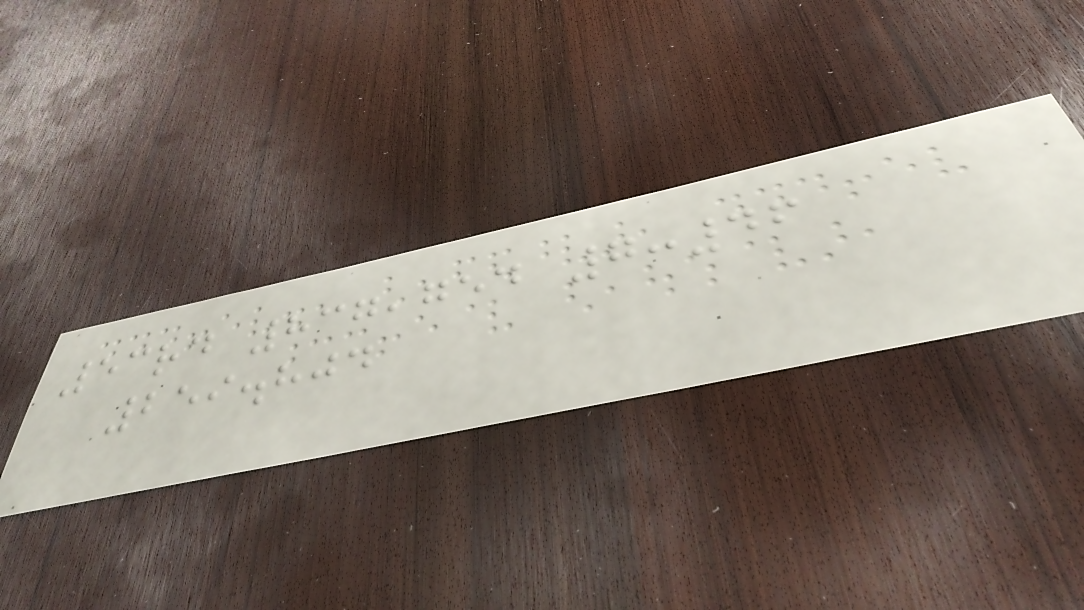53rd 837,754 7:46
259.804
